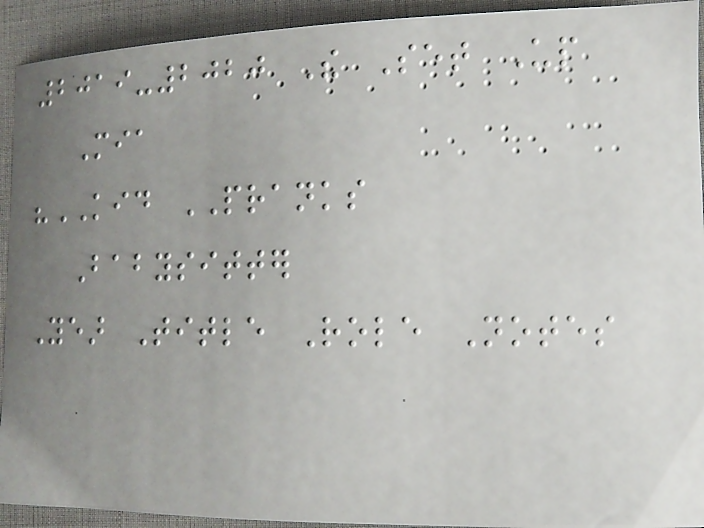2019-2020 The Set Up
Mia
"KID PRANKS
Babysitter
Year Title Role Notes
